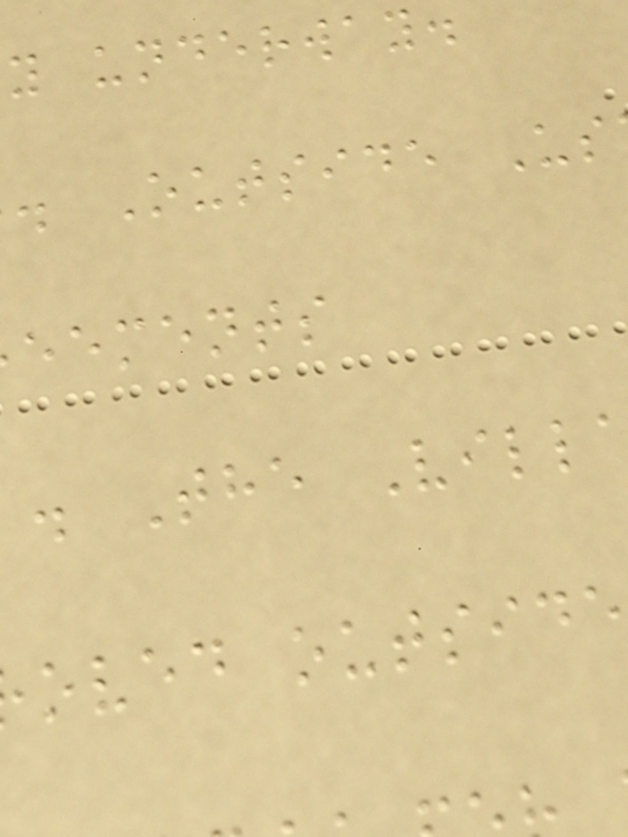y underway.
. Outside Us
eements
. The Vill
oved outside
